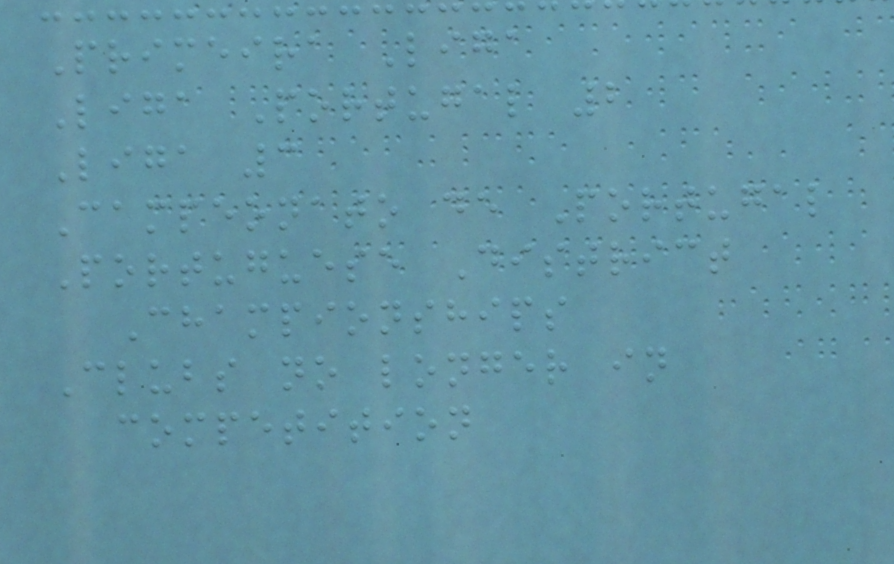Primeira Liga
Liga Portugal 2
Liga 3
Campeonato de Portugal
Portuguese District
Championships
Clubs no longer in
competition
